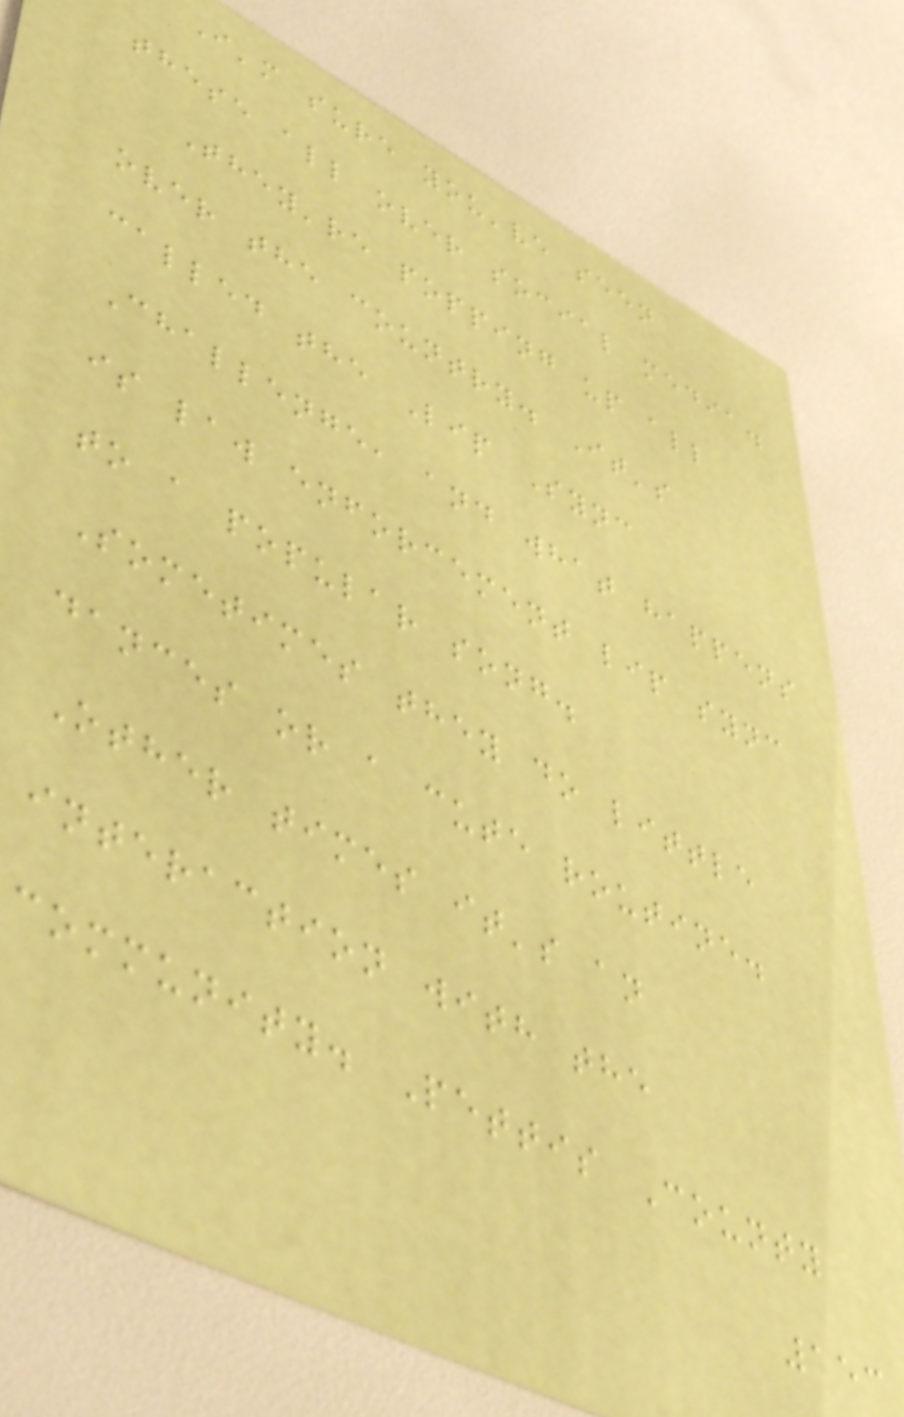I'm sure you've seen
these all over social media.
They're popping up all
over the country. It's
called the Lip Sync
Challenge, and what happens
is law enforcement lip sync
to a popular song.
Sometimes they do little
dances or a cute routine.
Other times it's an
interaction with the
community. Pettis County
153
